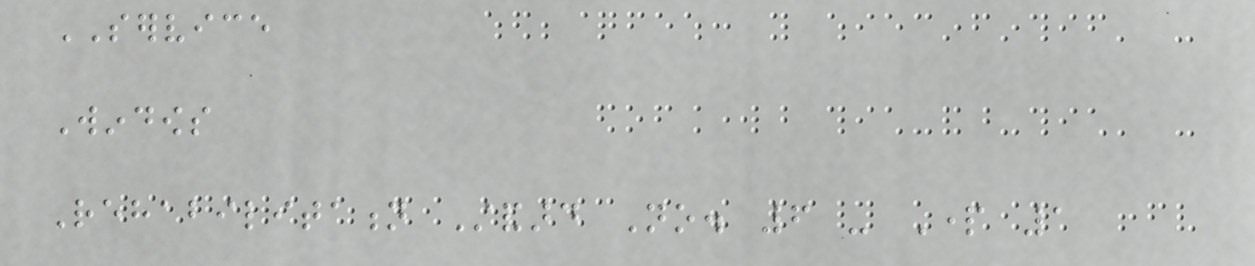SERVICE
Windows
Rehabilitation Standard No. 6 - Part 1
